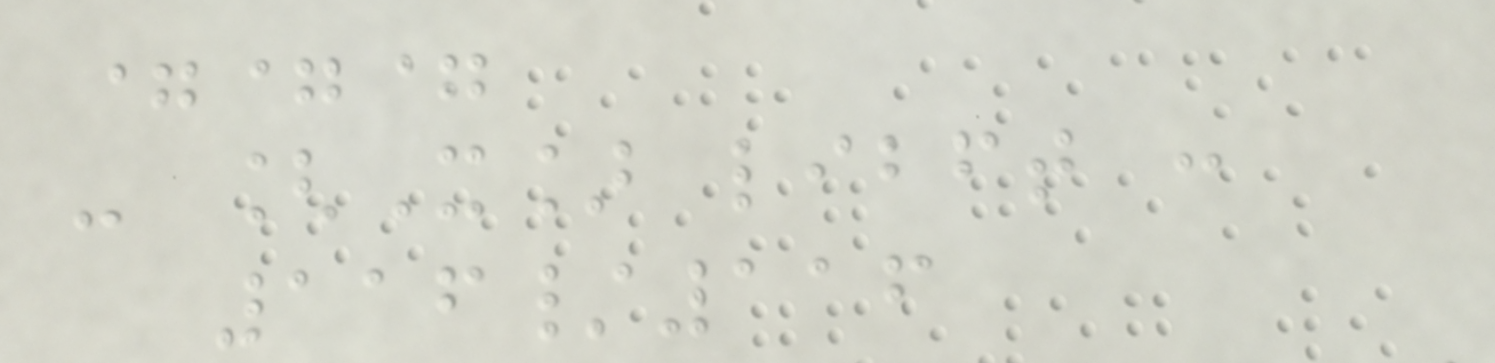===
- [X] libft :
116/116
